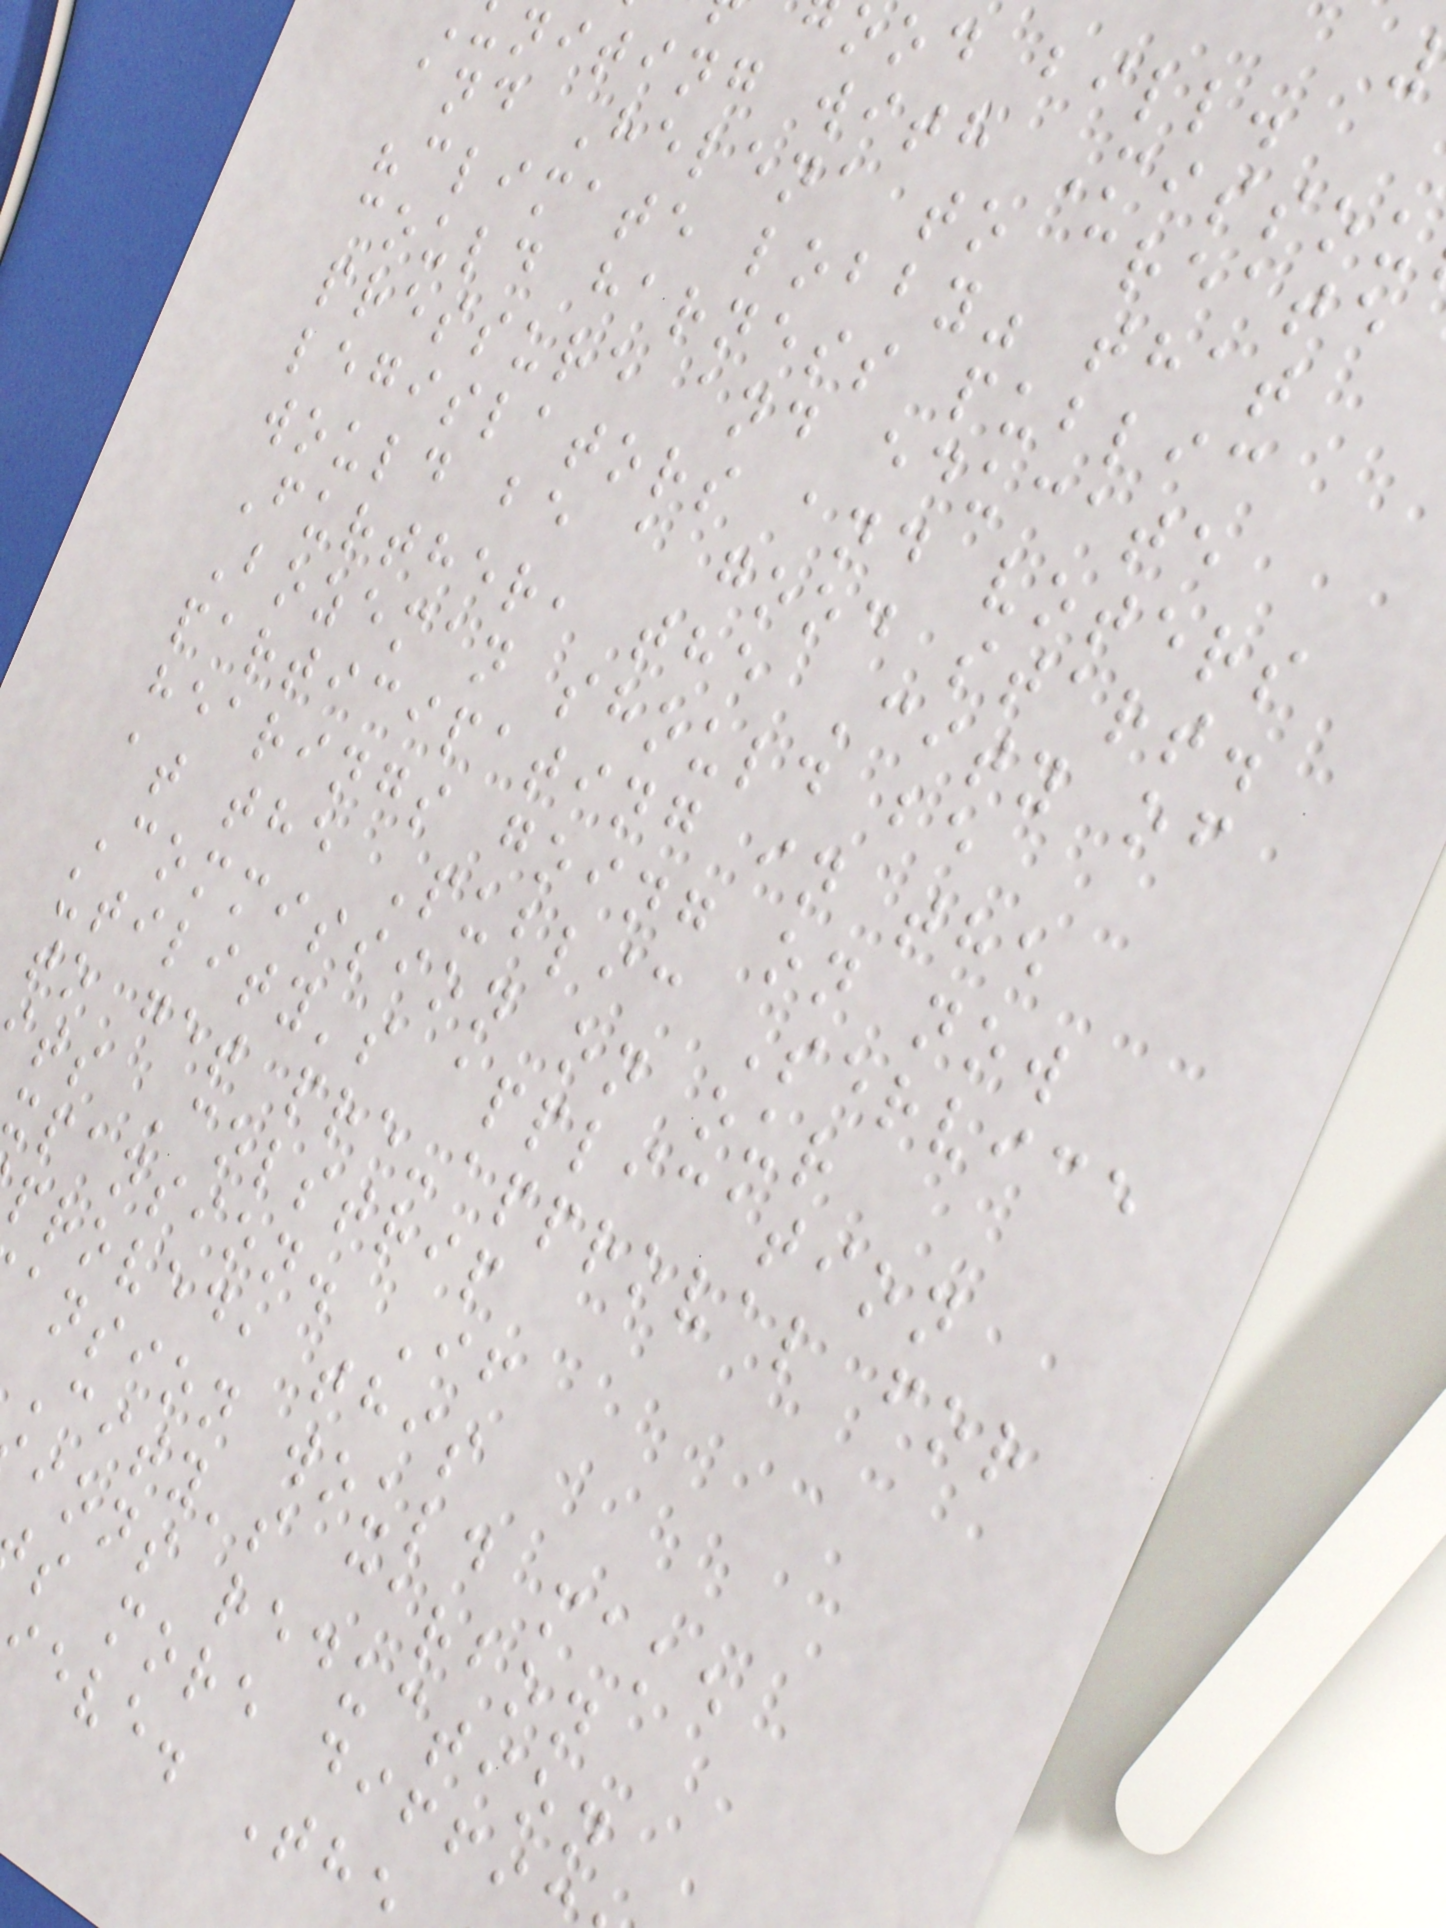ood bill.
niting with Missou
and Helena to create
"climate lobby" that
could harness public
pressure and educate
legislators and voters
would be a good start.
Further, the City of
Bozeman should be
participating in the
hearings going on now
at the Public Service
Commission on our
utility's application
to get pre-approval for
ts Colstrip
xpansion. If
proved, this
ansion would make
City's carbon
ions reduction
s more diffi
eve. Th
